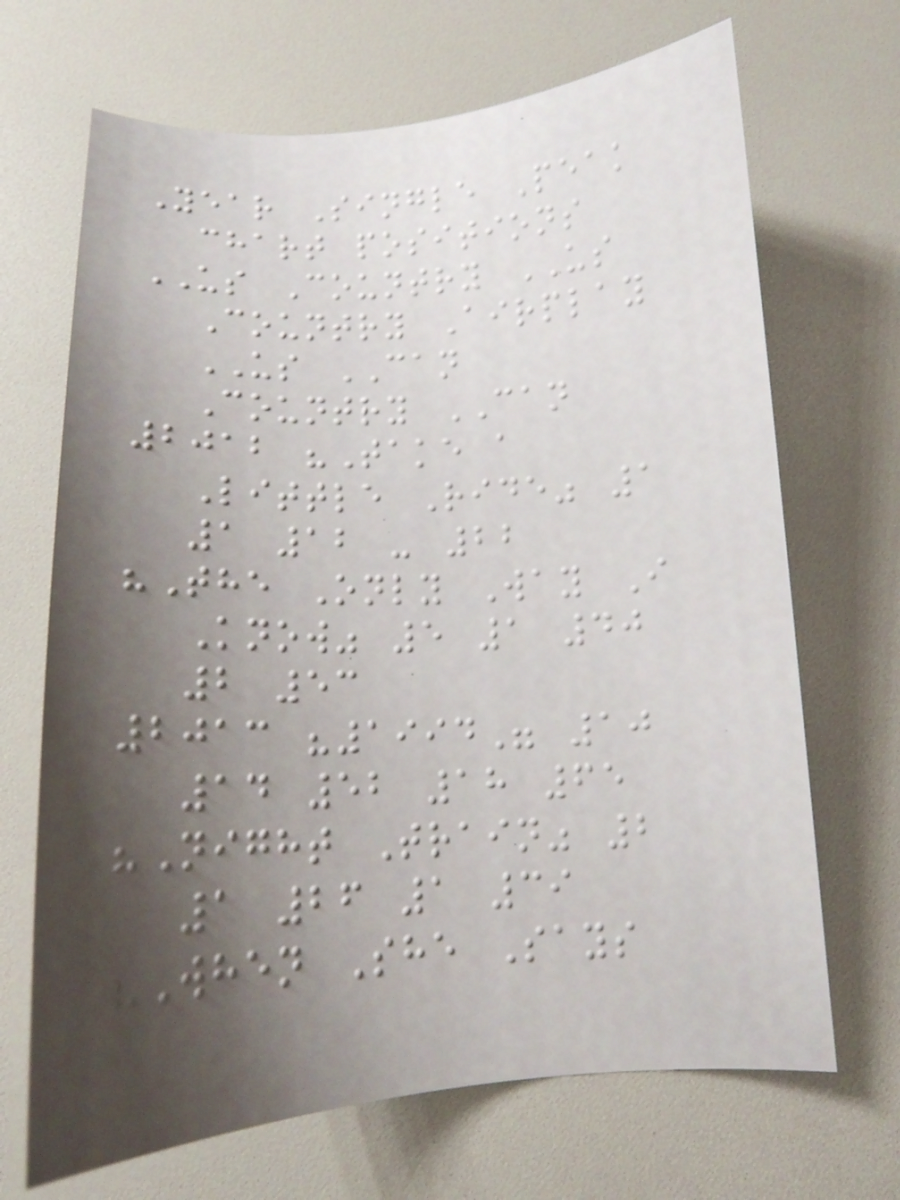Year Single Peak
chart positions
US Country US
Country Airplay
US CAN
Country CAN
2012 "Take a
Little Ride" 1
1 12 - 22
"The Only Way I
Know" 5 1 40
2 53
2013 "1994" 10
14 52 18 65
"Night Train" 2
1 26 1 39
"When She Says
